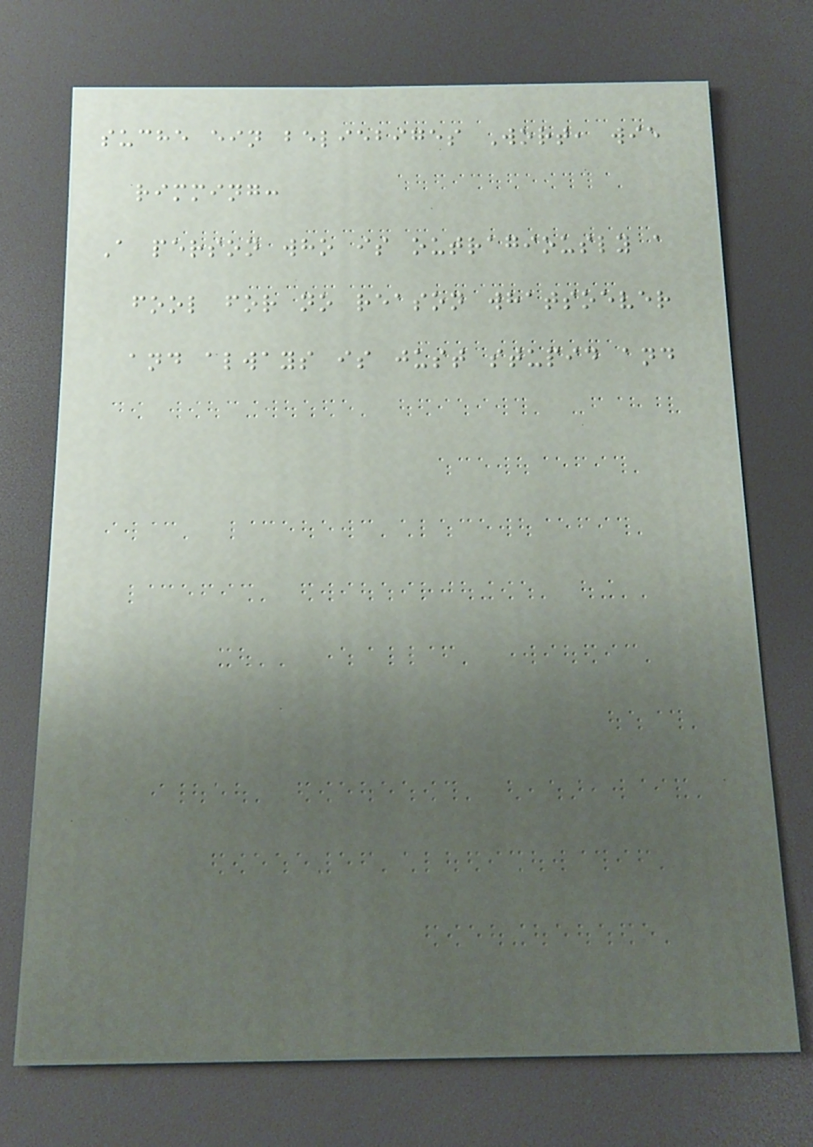suche ein beliebiges Wort, wie
rimming:
A person who is outragiously a
fool for no reason whatsoever
and always is just stupid and
